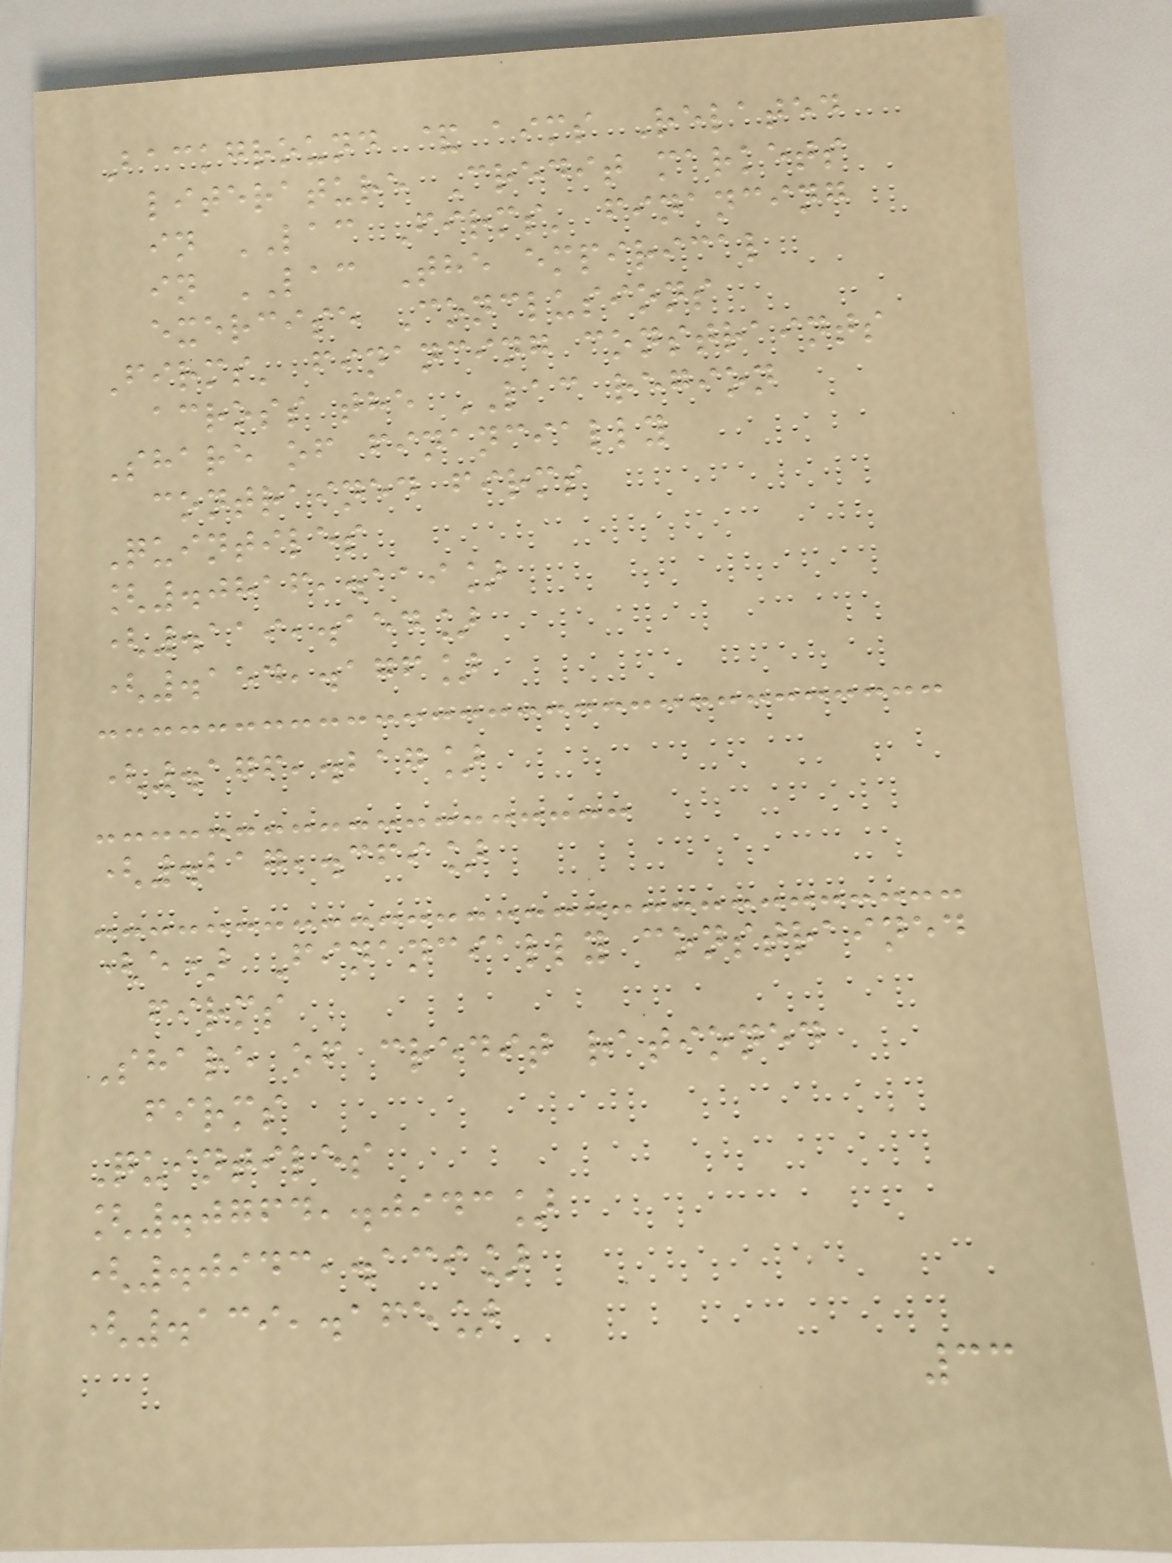Background & aims Related
literature Credit markets
in LAC Firms' financing
in LAC The empirical
exercise Conclusions
Firms' financing constraints
across the LAC region
Share of financially
contrained firms
Quintiles
[.0816,.119]
(.119,.154]
(.154,.176]
(.176,.217]
(.217,.369]
(e) Financially constrained
firms
Share of credit rationed
firms
Quintiles
[.0764,.0943]
(.0943,.139]
(.139,.165]
33
